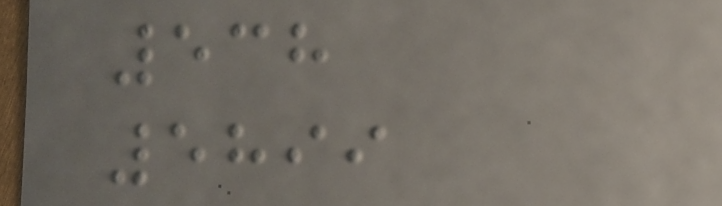538
5899
